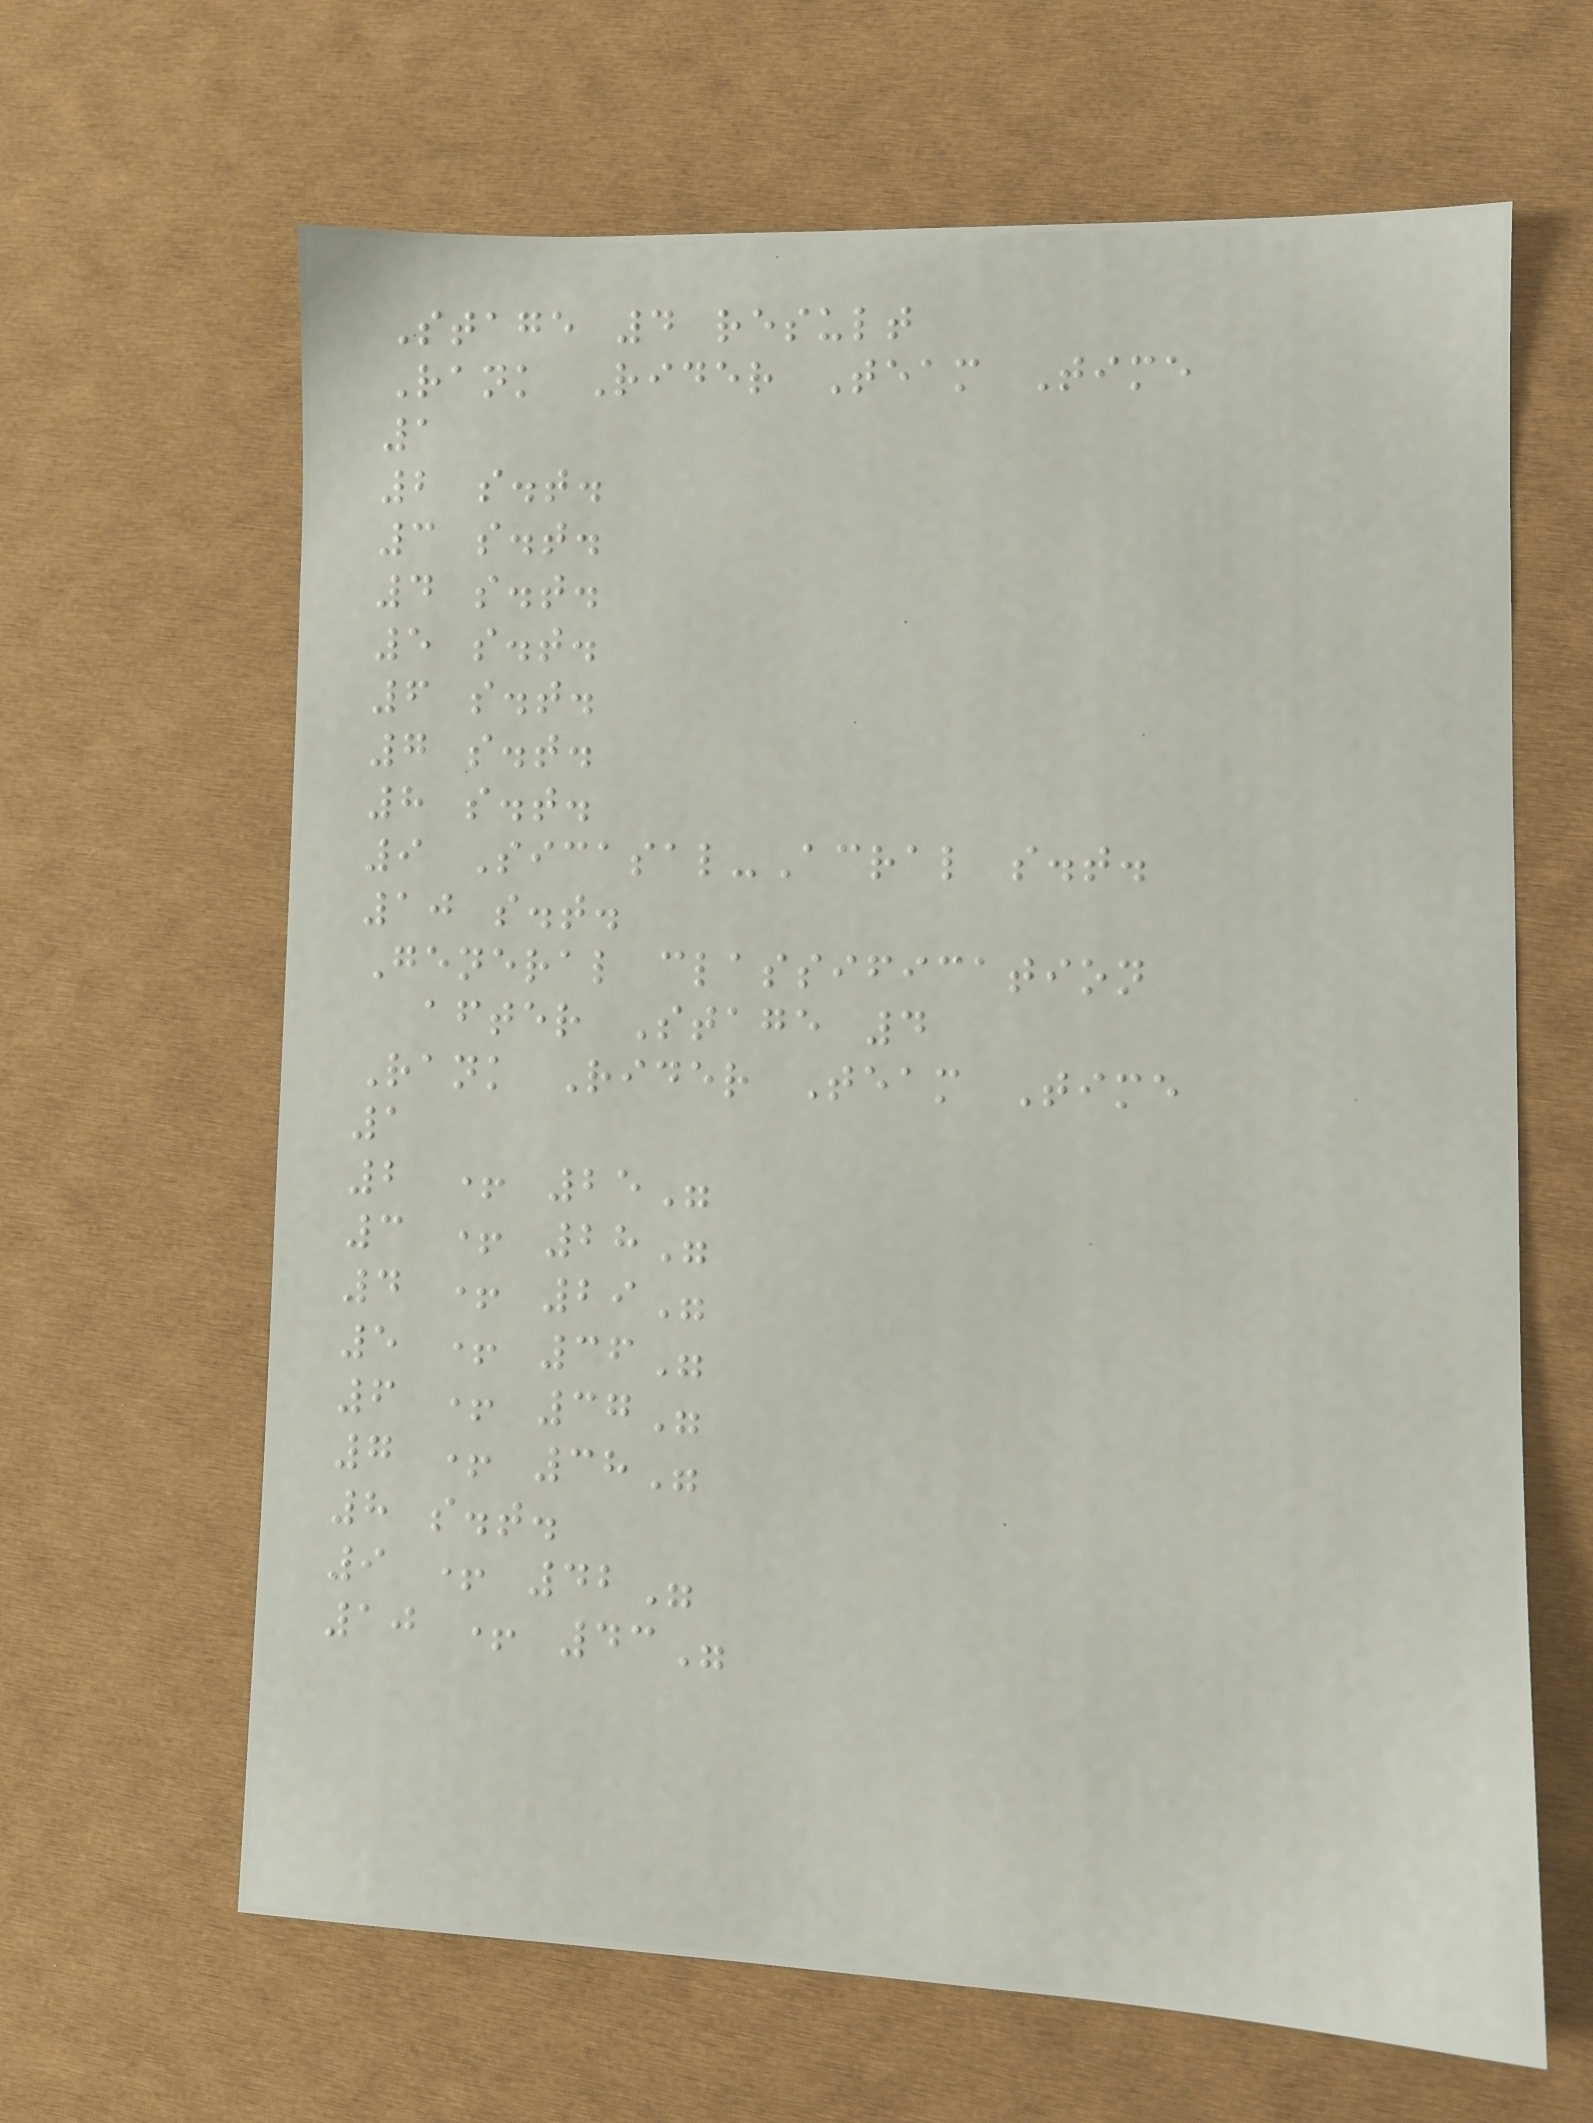Stage 4 result
Rank Rider Team Time
1
2 s.t.
3 s.t.
4 s.t.
5 s.t.
6 s.t.
7 s.t.
8 s.t.
9 Sicasal-Acral s.t.
10 s.t.
General classification
after Stage 4
Rank Rider Team Time
1
2 + 25"
3 + 28"
4 + 29"
5 + 36"
6 + 37"
7 + 38"
8 s.t.
9 + 42"
10 + 43"
